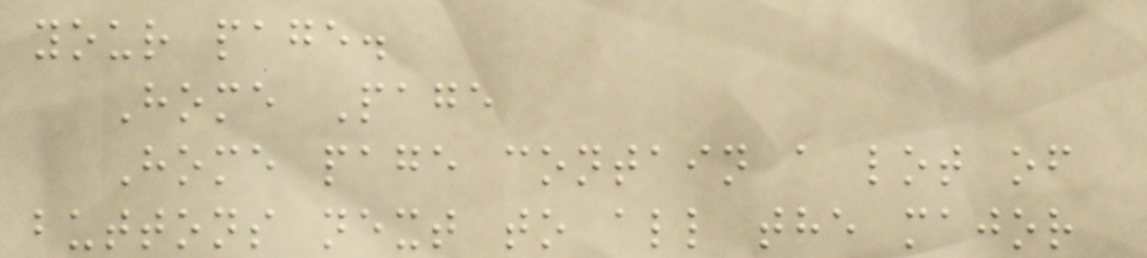your page.
Home Page
Home page contain a lot of
buttons next to all the major
